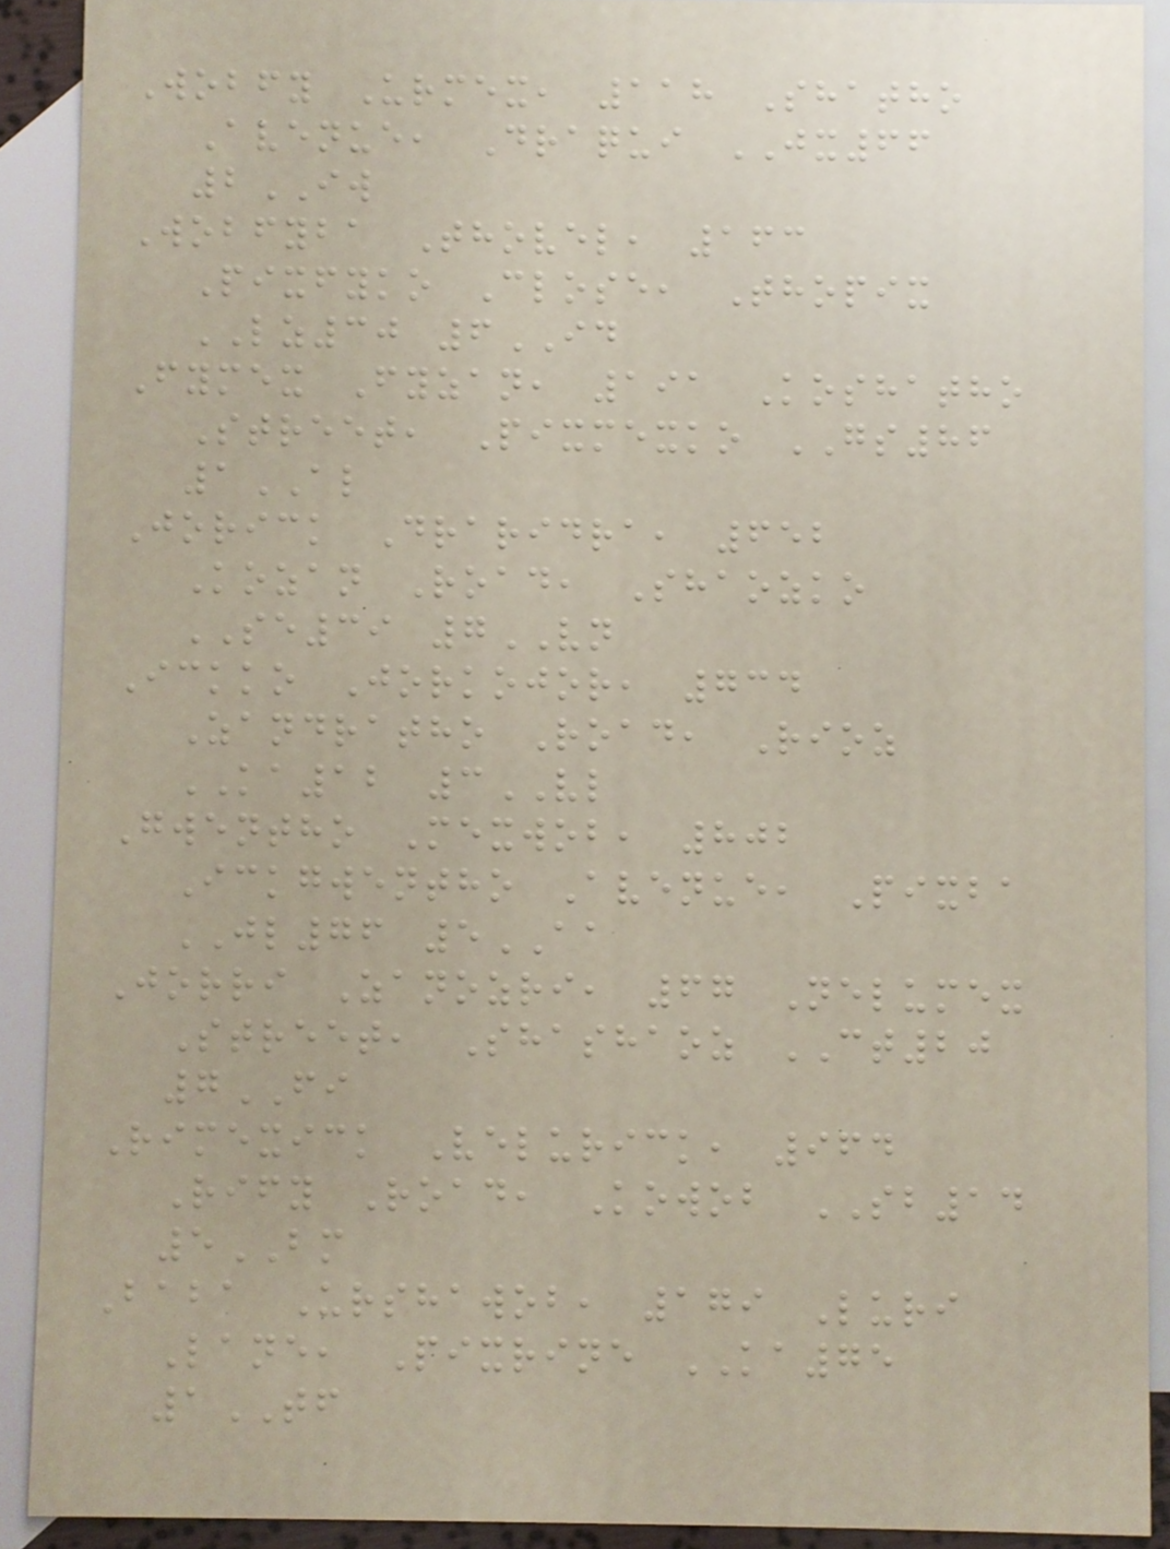Wobfy Urmex, 118 Shatho
Avenue, Draqui JX66
2IW
Wobfyba Thovel, 163
Pixfyko Close, Thopix
LZ30 6ID
Fymex Fyzan, 191 Koshatho
Street, Pixmexko GS86
1AL
Jorick Draridra, 652
Kozan Road, Shaozko
SE39 7VN
Ickko Jorkojor, 734
Zandratho Road, Rioz
KA12 3VL
Gwentho Mexwob, 802
Ickgwentho Avenue, Pixba
JL76 5AA
Jorri Zanozri, 67 Nelumex
Street, Shashaoz CT20
7FI
Rimexick Velurick, 964
Rify Road, Kowob SB14
5BM
Baba Urshawob, 179 Luri
Lane, Pixrine KA75
1TF
